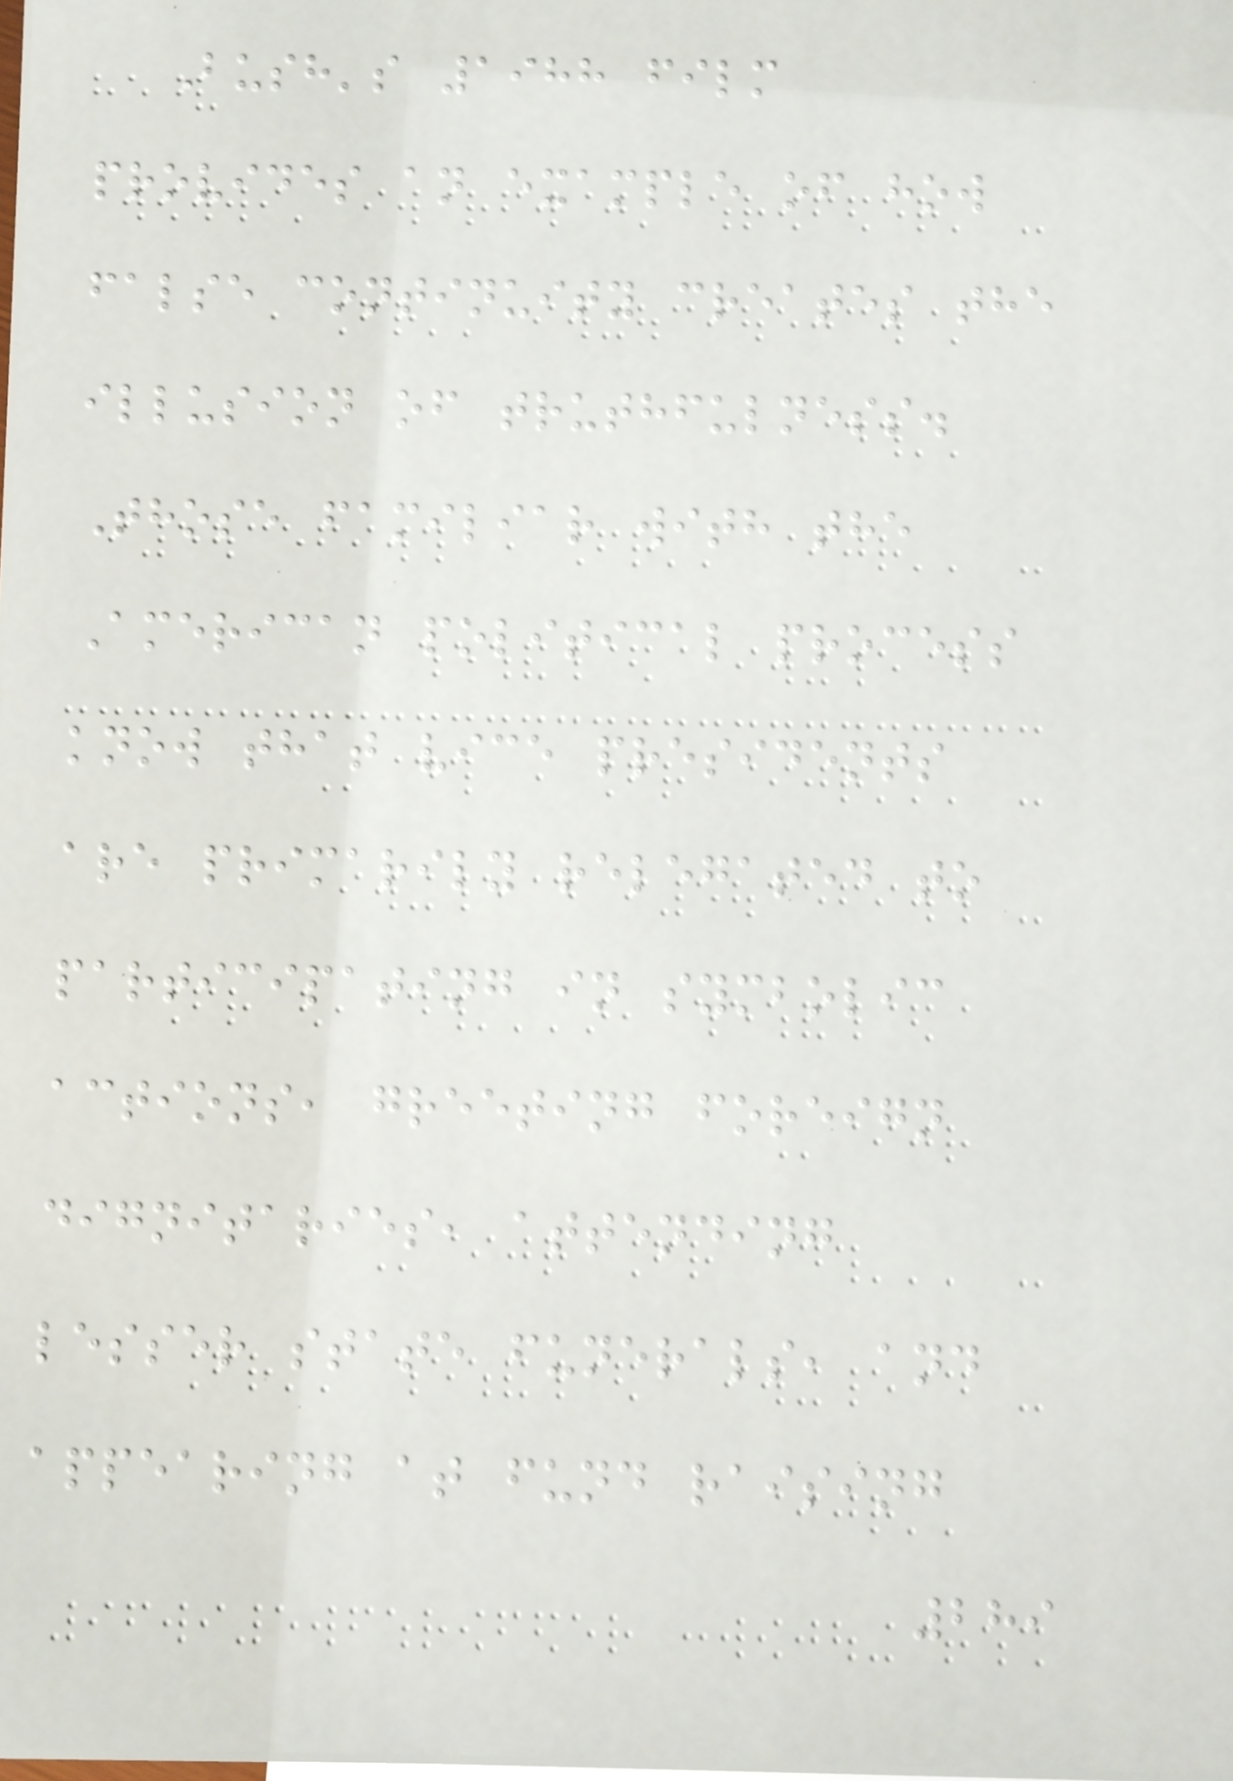Bush's 1988 film
provides an example of how
false continuity creates the
illusion of truthfulness.
Those familiar with the
American political process
know that vice presidents
are primarily relegated to
participating in symbolic
actions, greeting foreign
dignitaries, attending
lesser state funerals, and
appearing at fund raising
289
